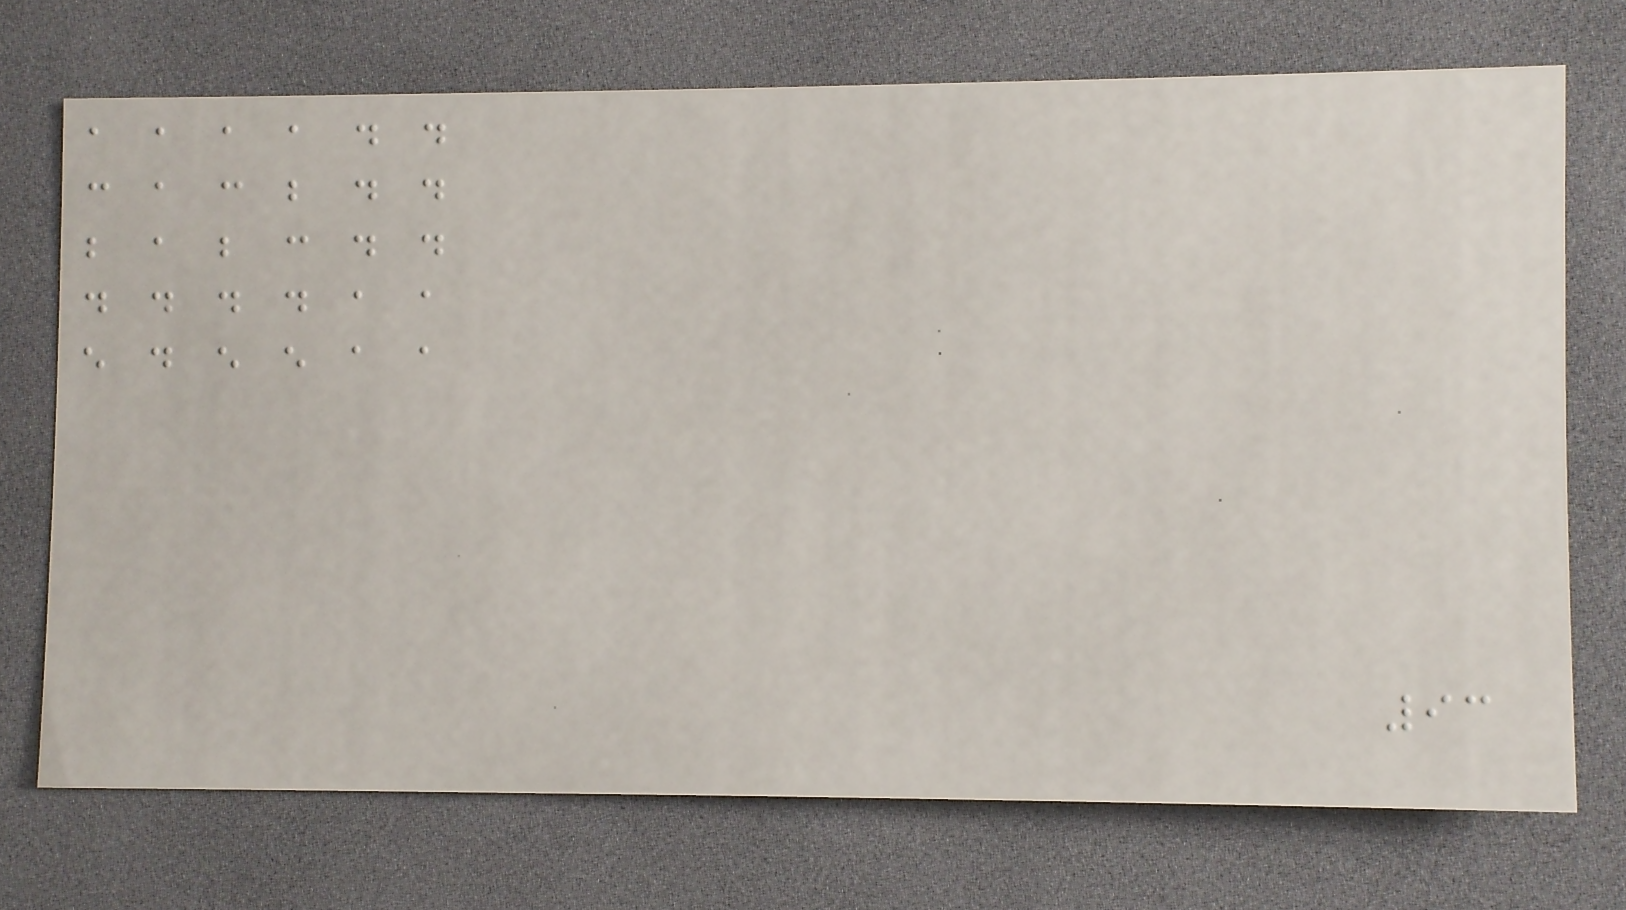a a a a d d
c a c b d d
b a b c d d
d d d d a a
e d e e a a
93
